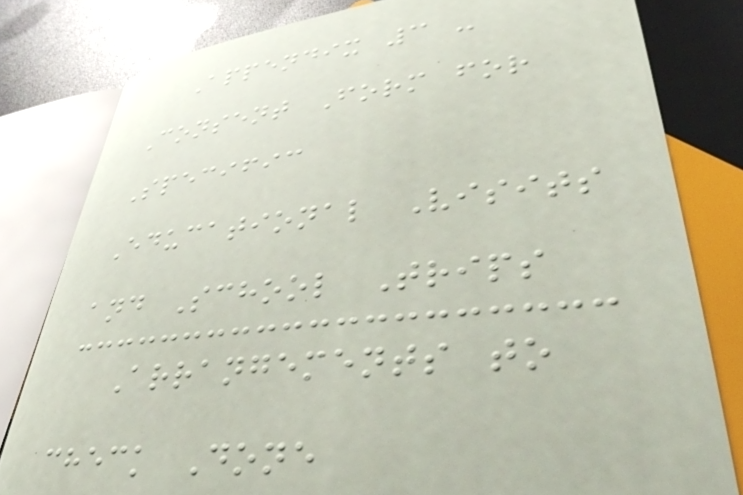Appendix 3 -
Consent Form for
Specific
Educational Visits
and School Trips
Arrangements to
check Done
